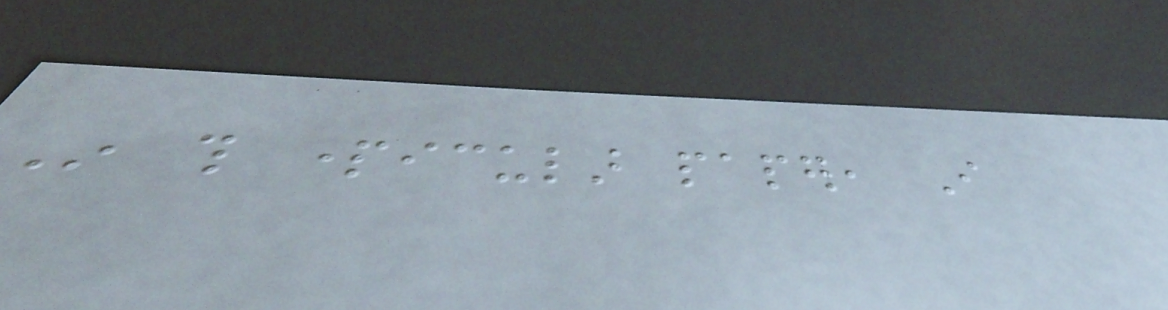In this particular paper, I
